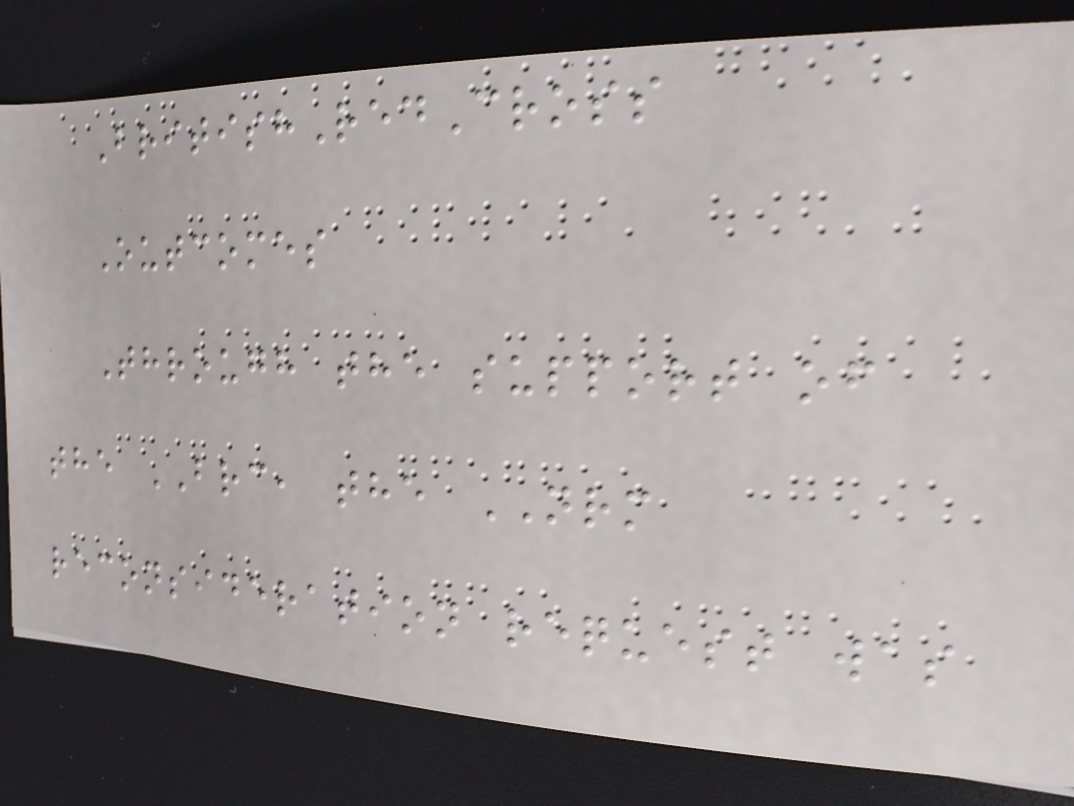BritishRedCross
Outcomes
Through the support of
the BRC, the NRM
reconsideration request was
